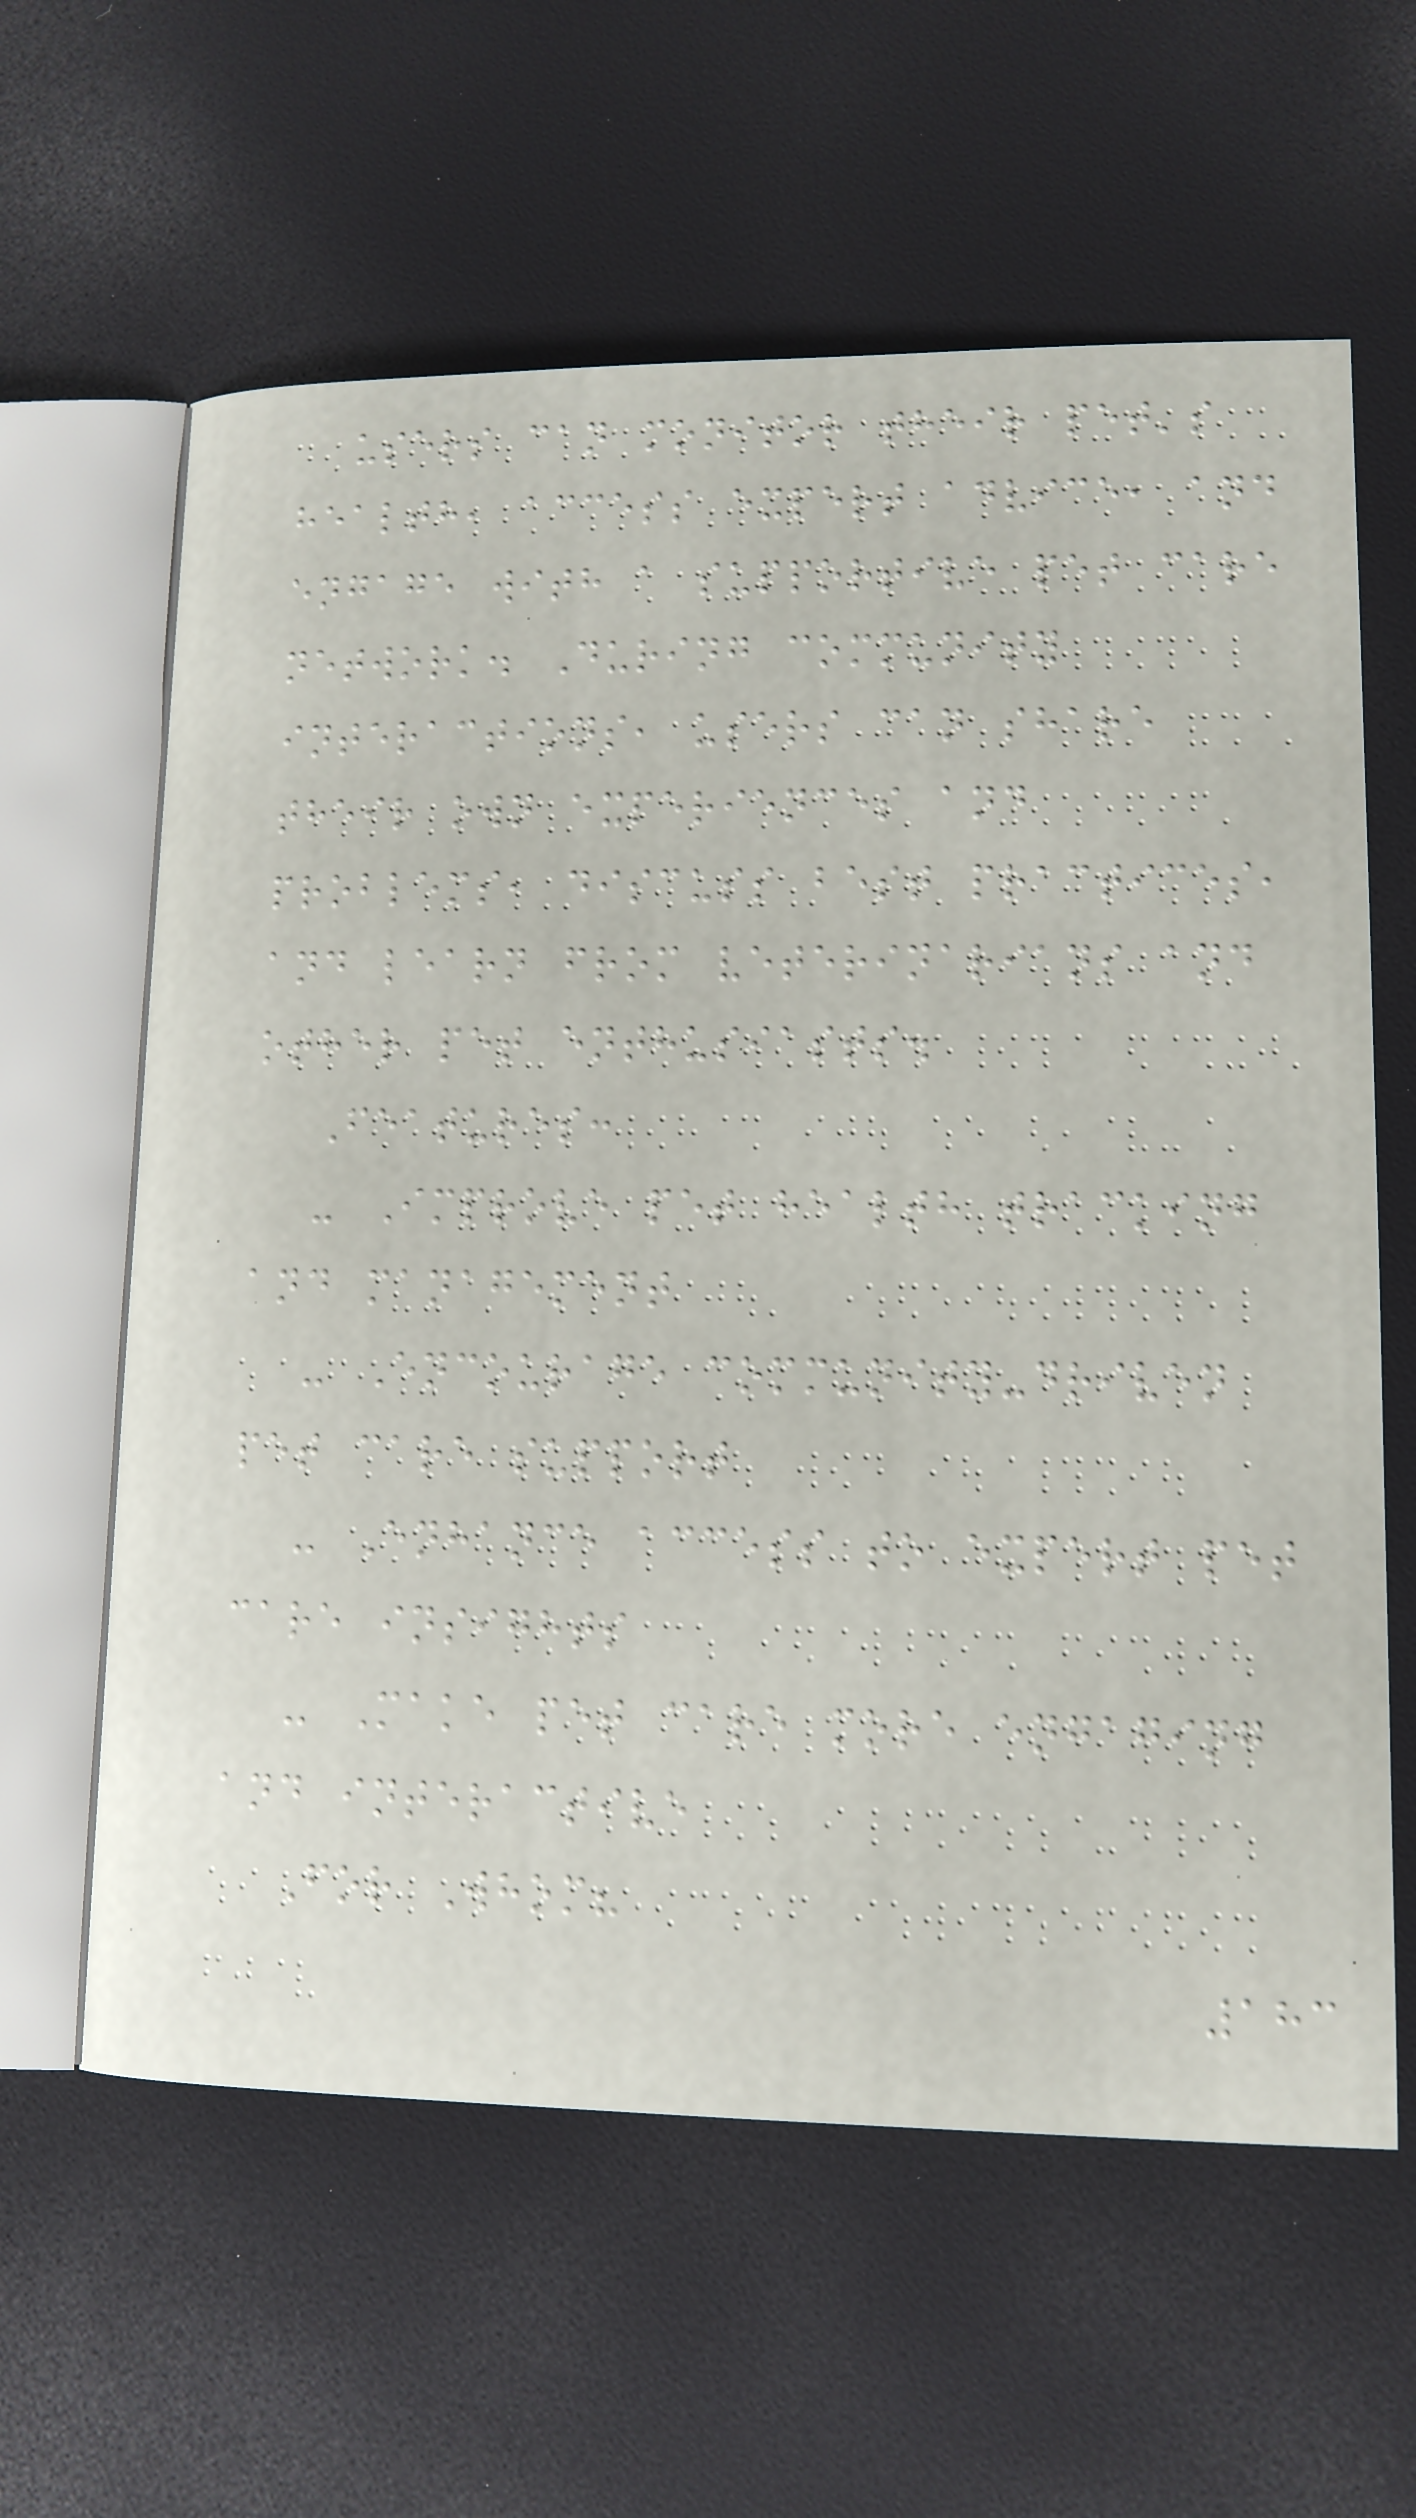users can monitor their pet's
health, access expert advice, and
engage with a supportive pet care
network. During community
interactions, users can share
their own experiences and
problems, discuss best practices,
and learn from veterinarians and
other pet enthusiasts.
Features:
- Improve pet health tracking
and management
- Encourage community-driven
pet care support
- Enhance access to expert pet
care insights
- Make pet care more engaging
and interactive
For Whom?
183
